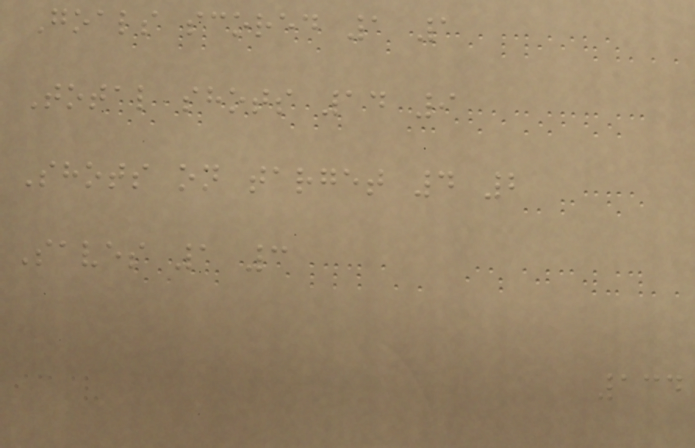Goals scored 1 1
Total shots 14 9
Shots on target 4 2
Saves 1 3
134
